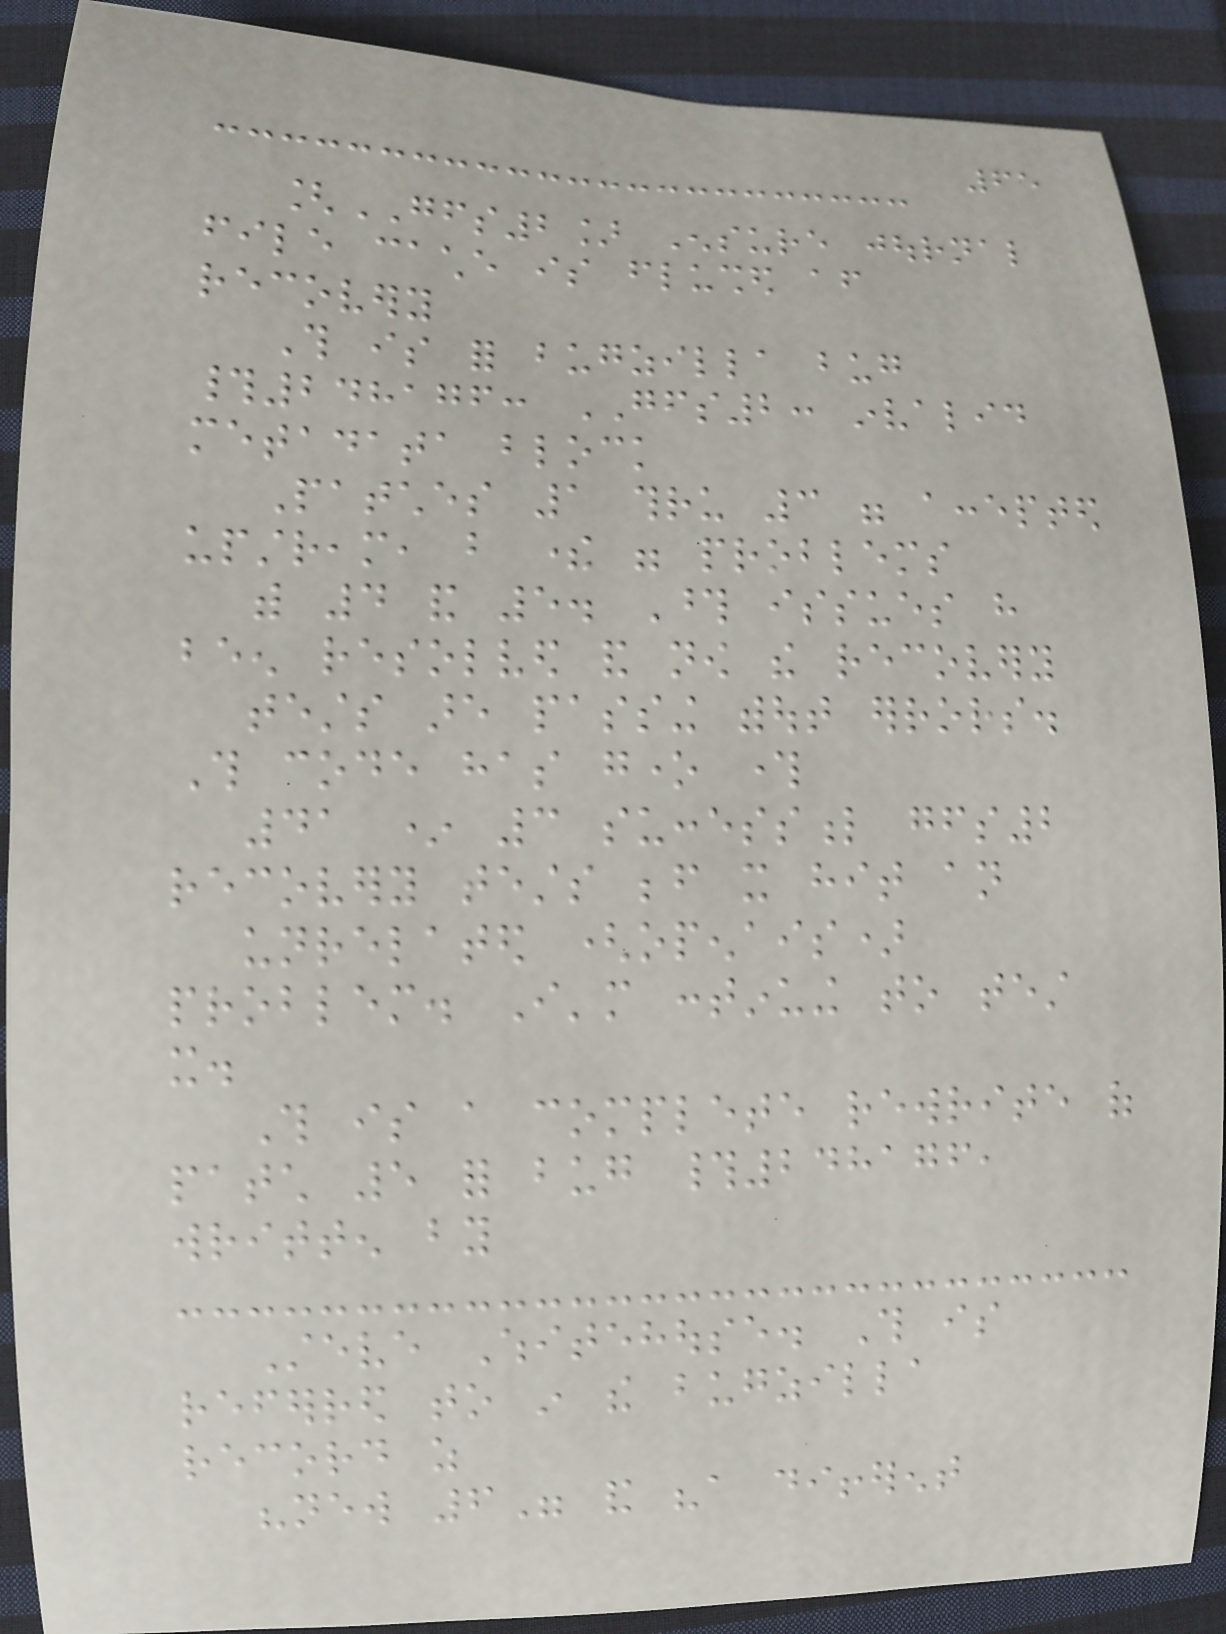65
[GFS2] Ensure journal
file cache is flushed after
recovery
This is for bugzilla bug
#248176: GFS2: invalid
metadata block
Patches 1 thru 3 were accepted
upstream, but there were problems
with 4 and 5. Those issues have
been resolved and now the recovery
tests are passing without errors.
This code has gone through
41 * 3 successful gfs2
recovery tests before it hit an
unrelated (openais)
problem. I'm continuing to test
it.
This is a complete rewrite of
patch 5 for bug #248176,
written by
Steve Whitehouse. This is
referred to in the bugzilla
record as
"new 6" and "a different
